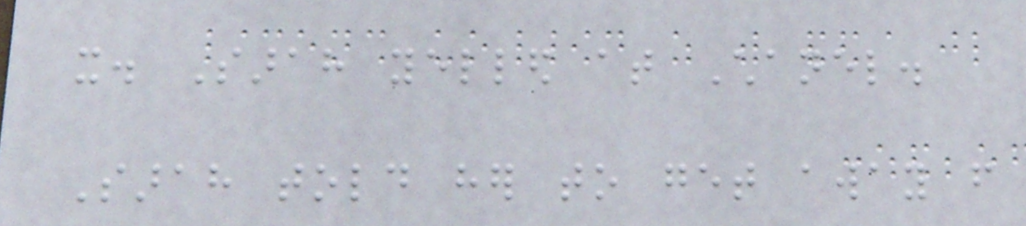it. Sarah yelled at Chanel.
Sarah told her to get away from
